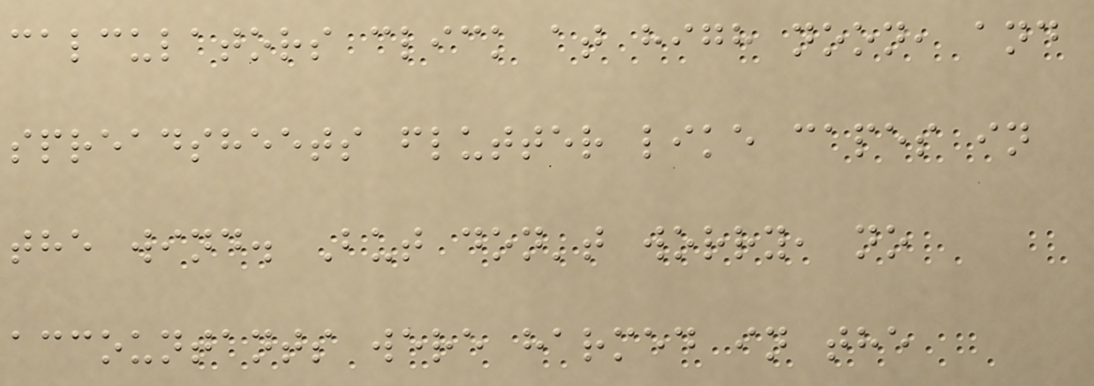calculators click at high noon, and
spreadsheets flutter like capes in
the wind. But don't worry, no
accountants were harmed in the
